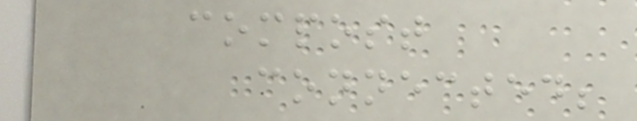compost
connected;
